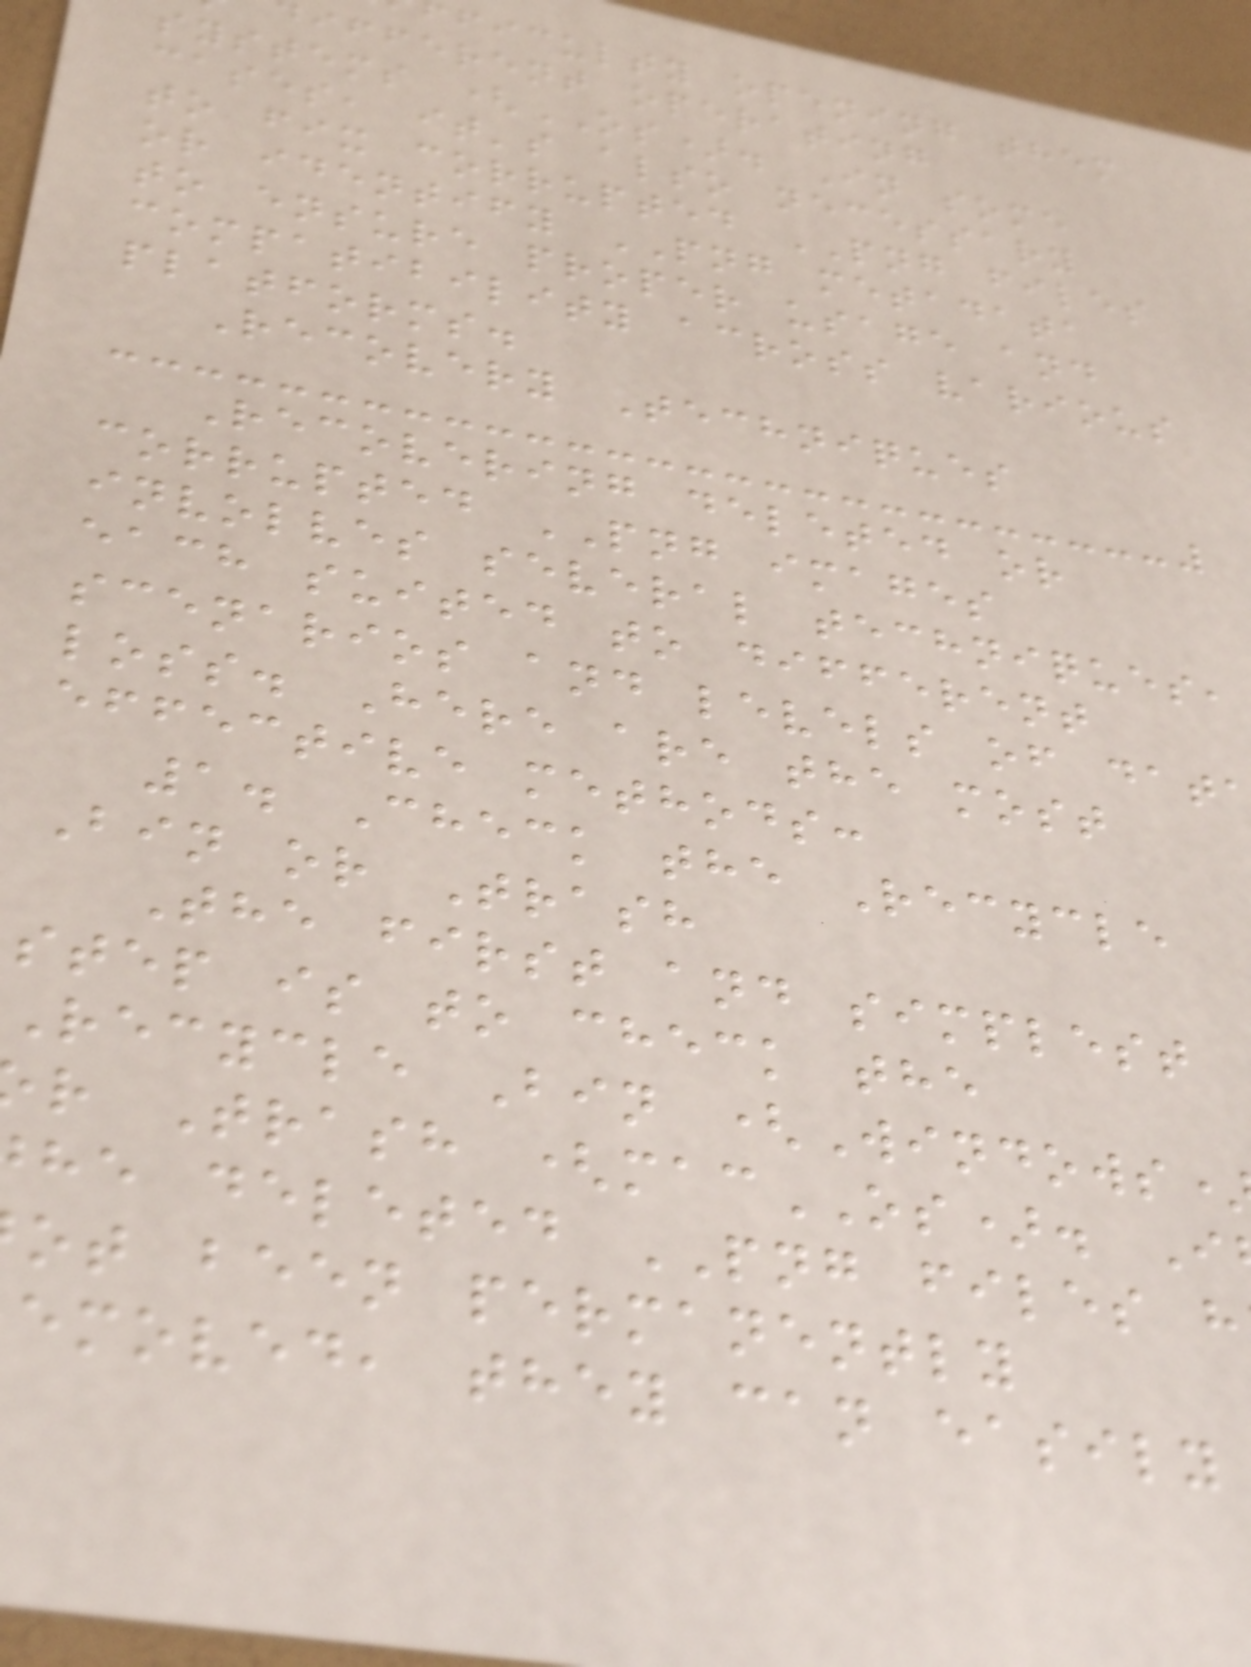ficulty opening them
ifferent operating
systems (OS). In some
cases, it's also necessary
to fix corrupted PNG files
or identify PNG metadata
to ensure proper usage and
compatibility across various
platforms.
Recovery Techniques
Recovering deleted or
corrupted PNG images
involves several techniques,
each suited to different
scenarios and levels of dat
loss. Here are the most
effective methods:
1. Check the Recycle
Bin or Trash
The first and simplest
step is to check the
Recycle Bin (Windows
r Trash (macOS). I
he deleted PNG files h
ot been permanently
emoved, they can easily
